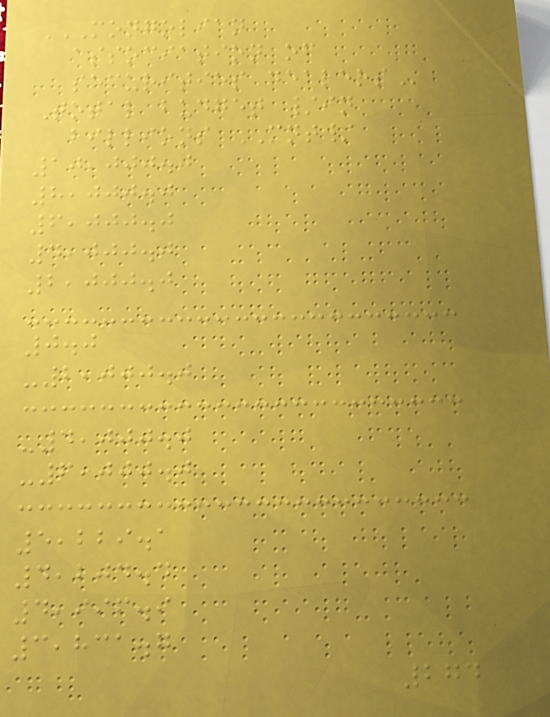MONGOLIAN
ASSOCIATION OF
SECURITIES DEALERS
Total budget /in
billions MNT/
10,000.0
8,000.0
6,000.0
4,000.0
2,000.0
0.0
-2,000.0
-4,000.0
-6,000.0
5,229.1
4,204.4
4,996.9
3,831.7
274
